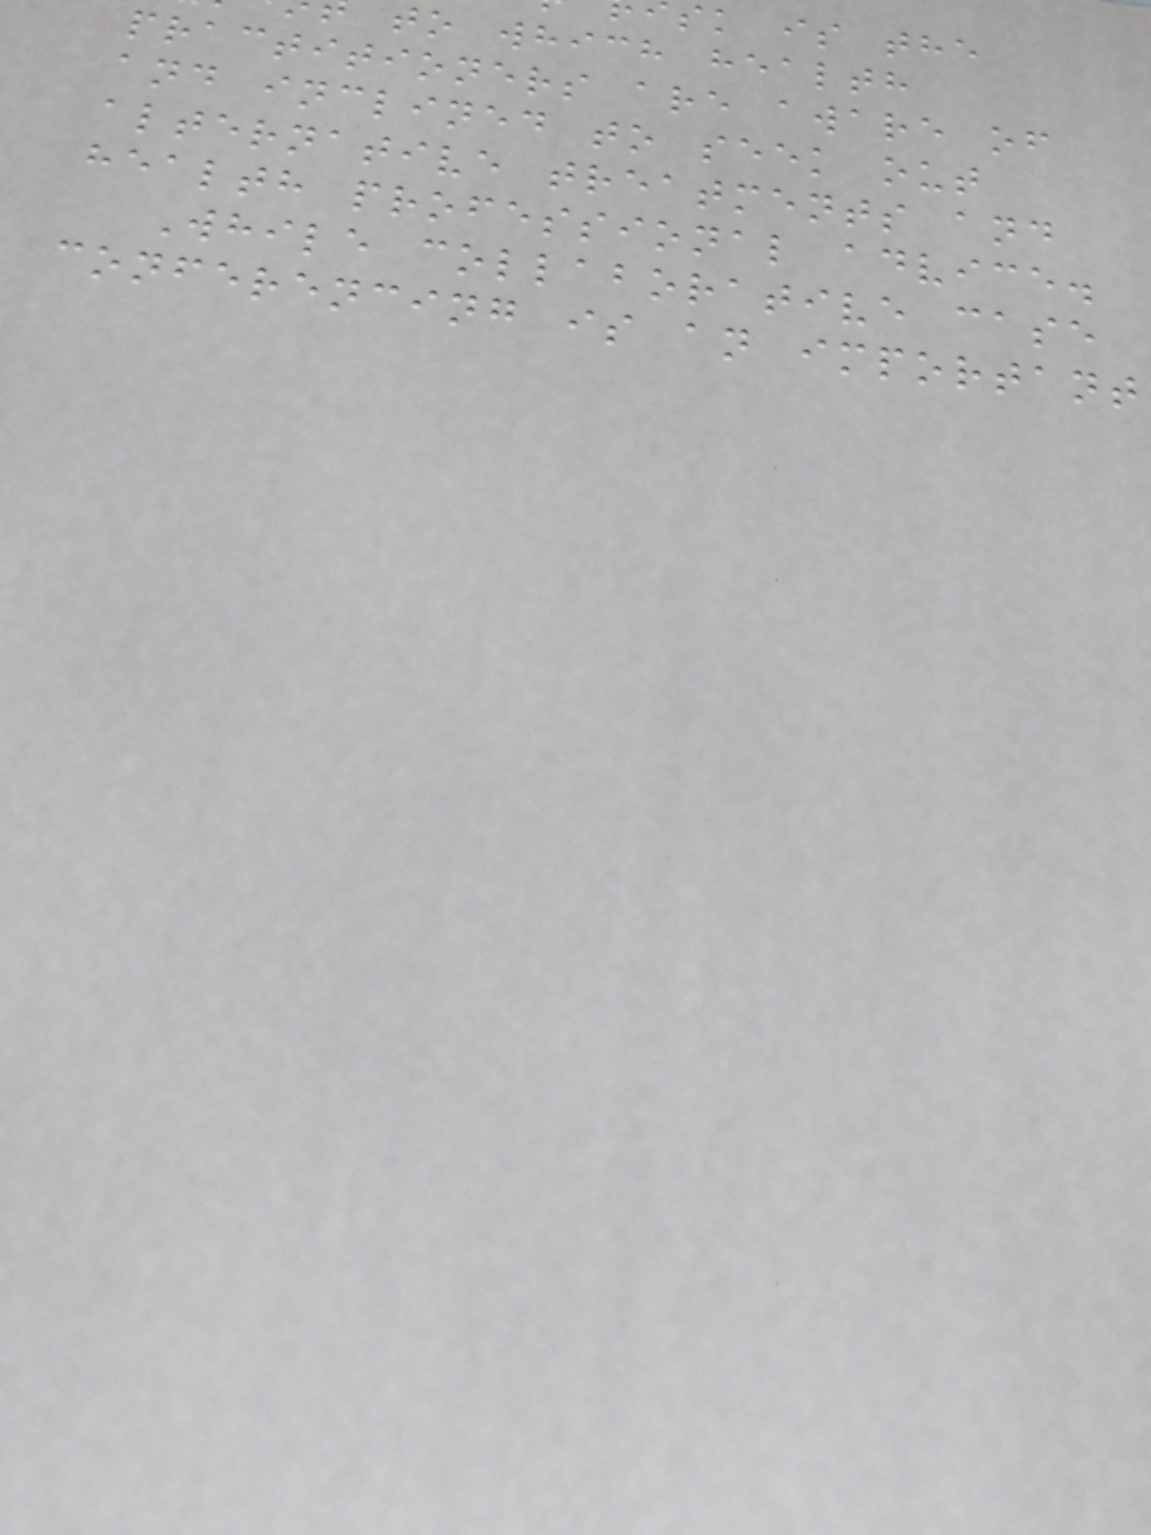sk is the
to which health
practitioners are aware of
and inclined to seek out
alternative treatments and
health professional advice.
While collaborative case
conferencing is an important
